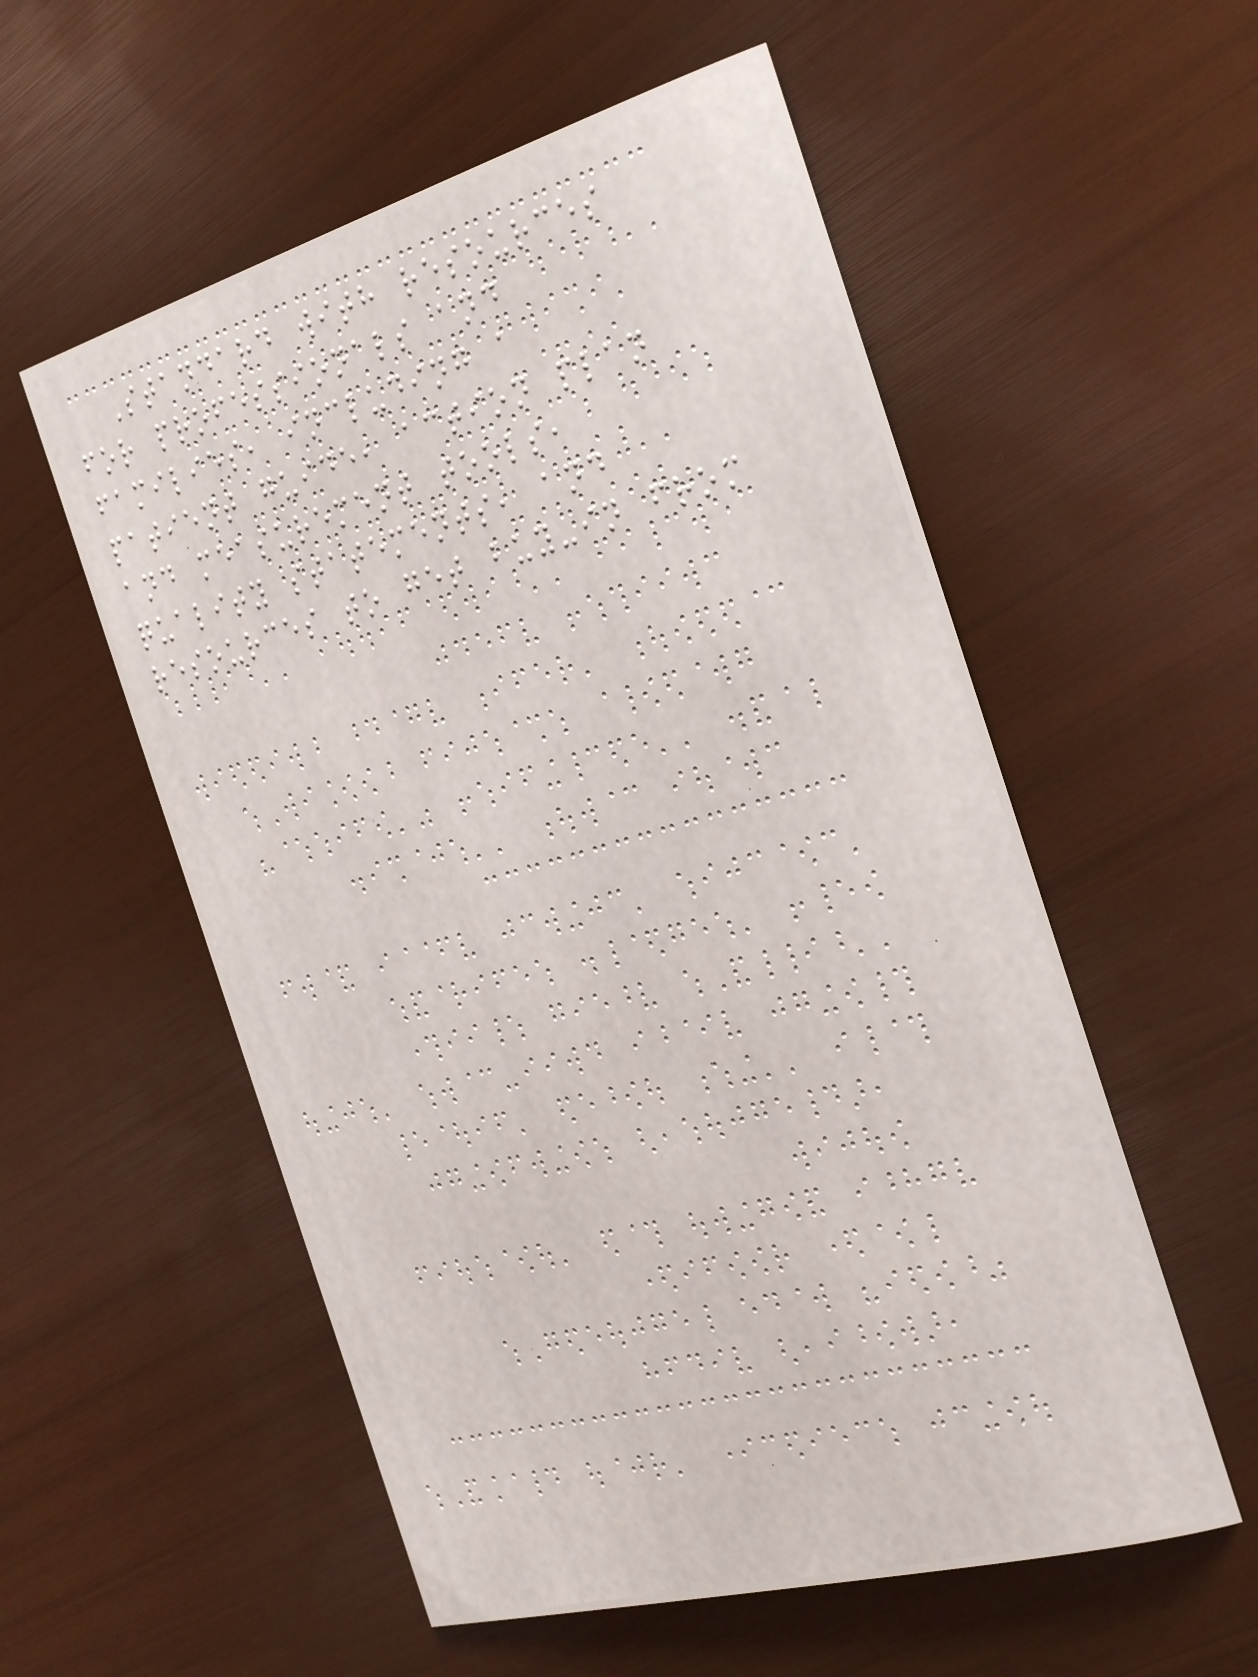Standard with resources
for professionals and
families, including a
patient guide, action plan
and measurement tools,
quality statements, and
resources to get buy-in from
